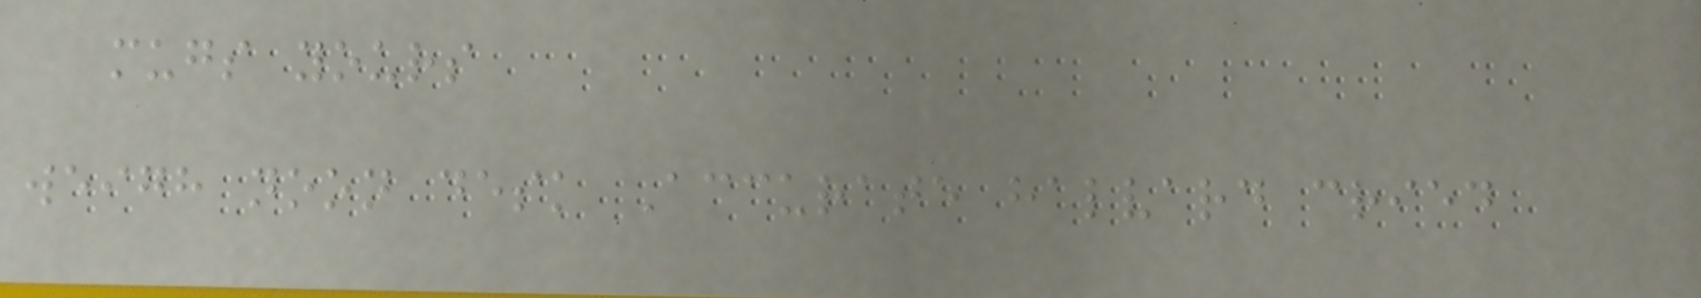mugs yours
weigh noon desk Accurate halvard cried
